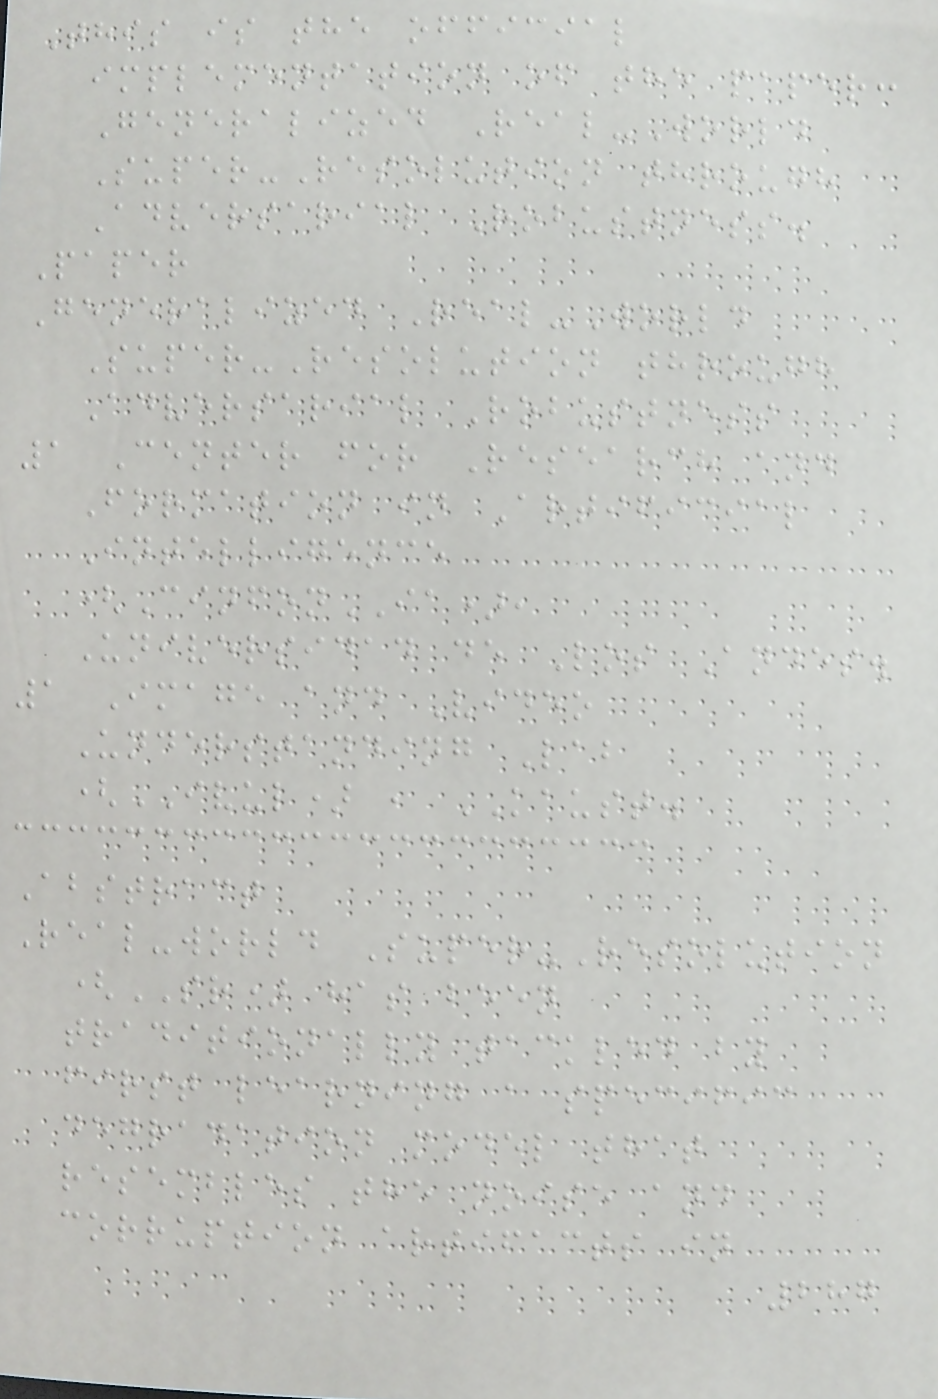This is the official
implementation of the paper:
Generalized Real-World
Super-Resolution through
Adversarial Robustness.
Paper
Generalized Real-World
Super-Resolution through
Adversarial Robustness
1 Center for Research and
Formation in Artificial
Intelligence
(CinfonIA),
Universidad de Los Andes.
1 Image and Video
Understanding Lab
(IVUL) , KAUST.
Abstract
Real-world Super-Resolution
(SR) has been
traditionally tackled by
first learning a specific
degradation model that
resembles the noise and
corruption artifacts in
287
